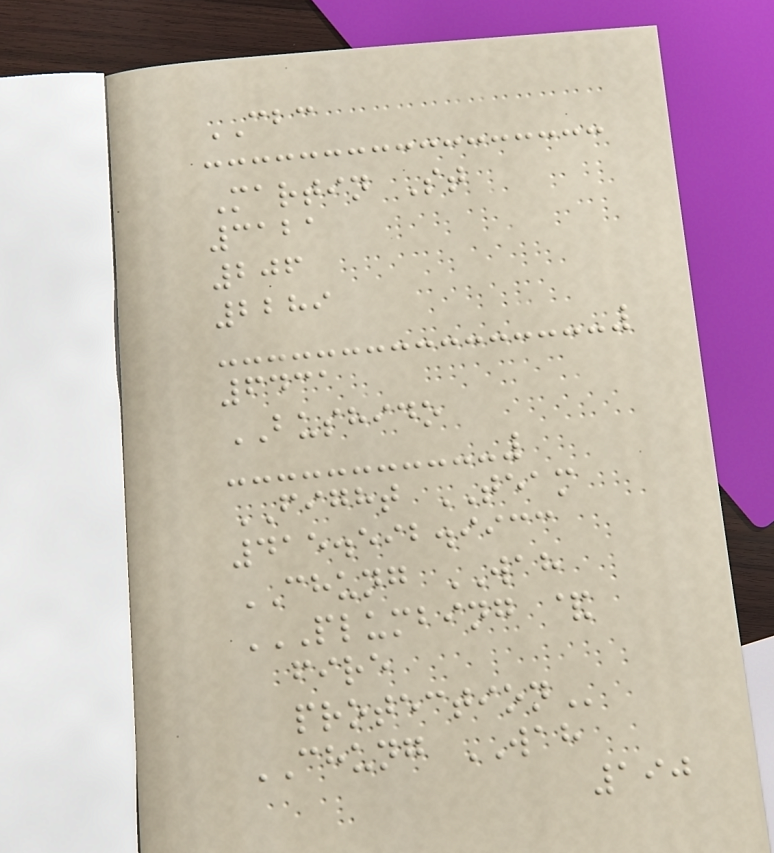CBC
Martin St
3121
206
2289
6431
BUSHIDO
FIGHT TEAM
415.592.9933
CHUNG WAH
PLUMBING &
FIRE
PROTECTION
CHUNG WAH
190
